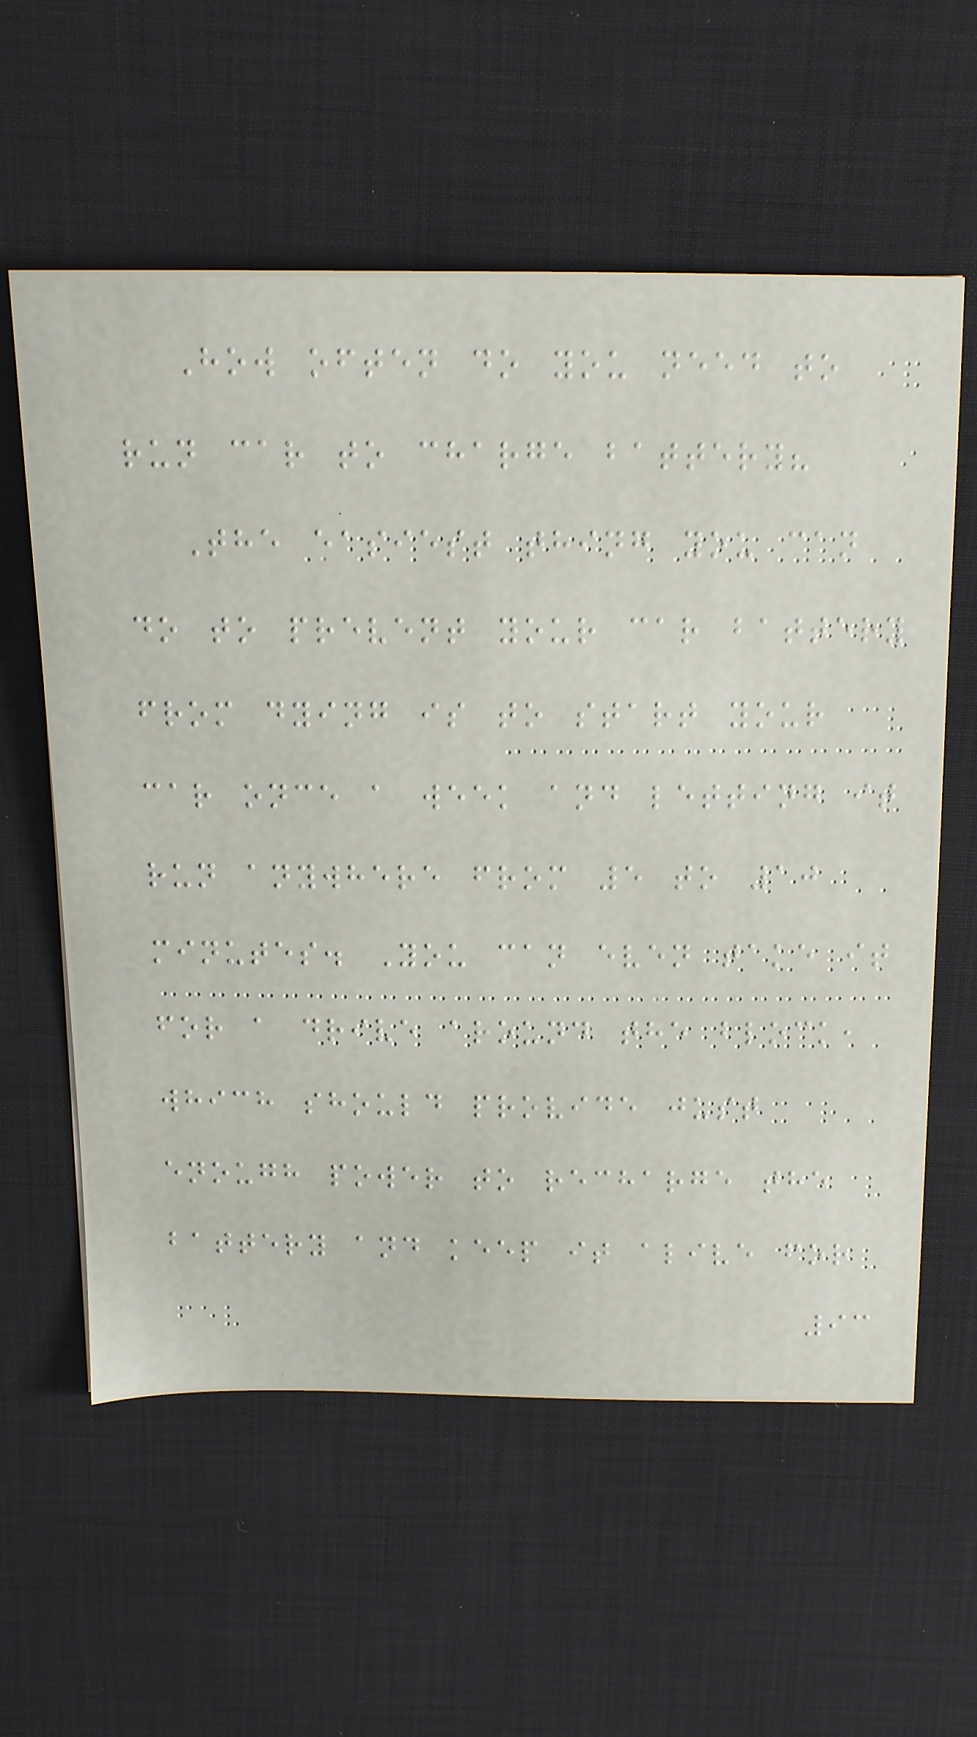How often do you need to
run car to charge battery?
The easiest thing you can
do to prevent your car battery
from dying is to start your
car once a week and letting it
run anywhere from 5 to 10
minutes. You can even take it
for a drive around the block,
which should provide just
enough power to recharge the
battery and keep it alive for
93
